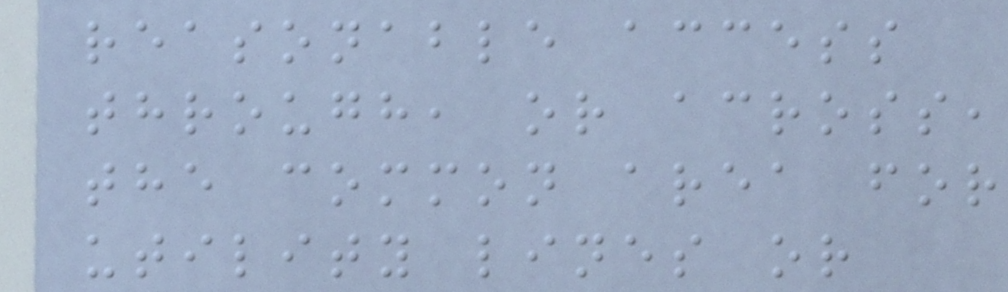reasonable access
through, or across,
the common area for
utility lines or
